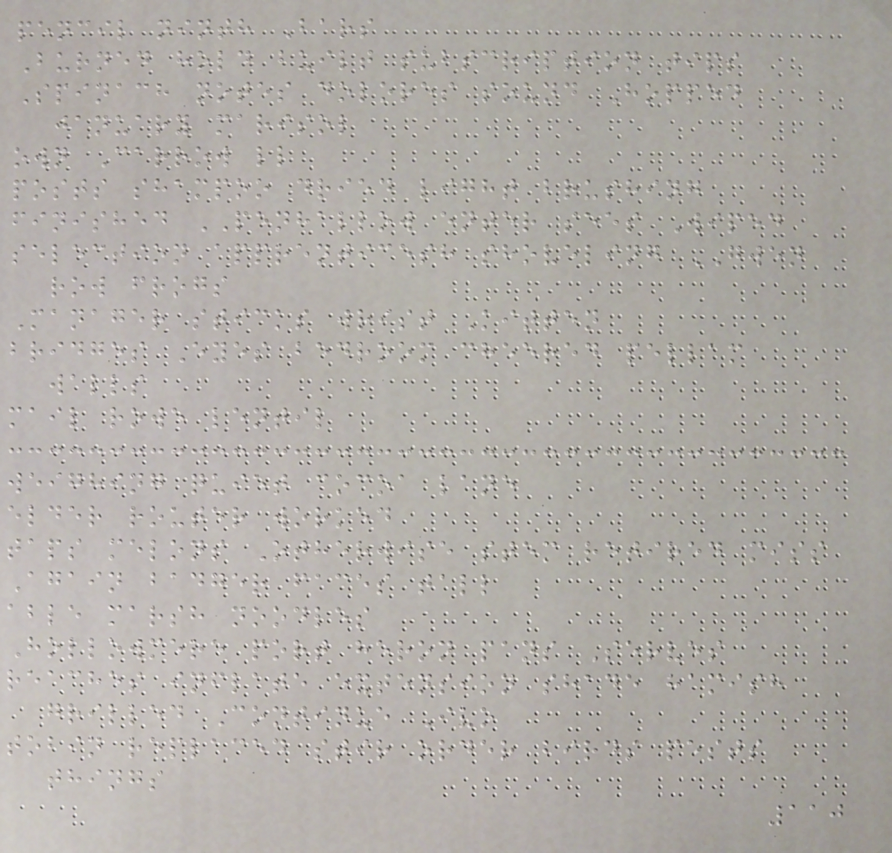pencil ninth Bars
Burned hold built subscription tips
Spinach notes dolores sound Hopped
january marisol
own Carrow ll
posts shampoo dried light brushing
finished PENHALLOW enter sees Wiped
selection apprenticesh shoveling GWEN
row frogs
Manager sticks wrist Kitten
bridges Eyes bedroom cheered pellam
walls
mail rowe lentil
weighing quiet cocoa lane
elder router worked
taps melons Otherwise stem retired miss
Again badger faces tall
able marsh noodles
Hollowmere port heron pans Serves
reaches inflate extension shade hamish
grilled Continue Ivo
tobin replaced stir order birds pests
things
110
